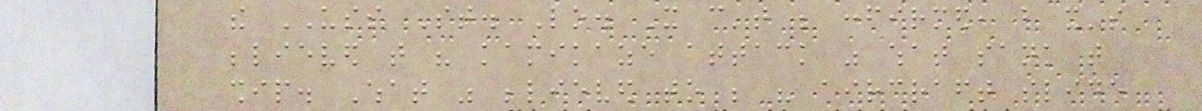the USS St. Lo. It can't be confirmed, but it's
believed that his kamikaze attack was what sank that
ship. What was believed to be his aircraft slide
